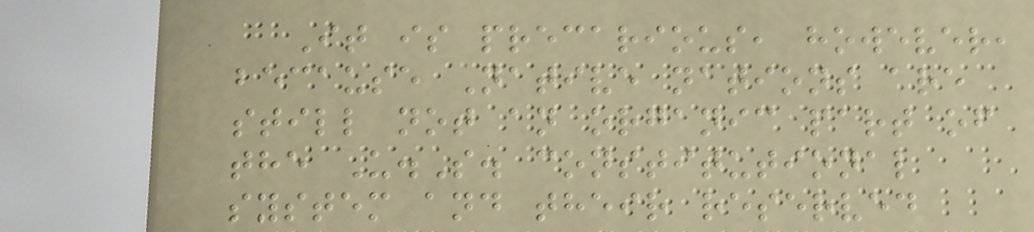It is precarious, however,
because Native nations are
still not an organic part of
the U.S. constitutional
system and their reserved
